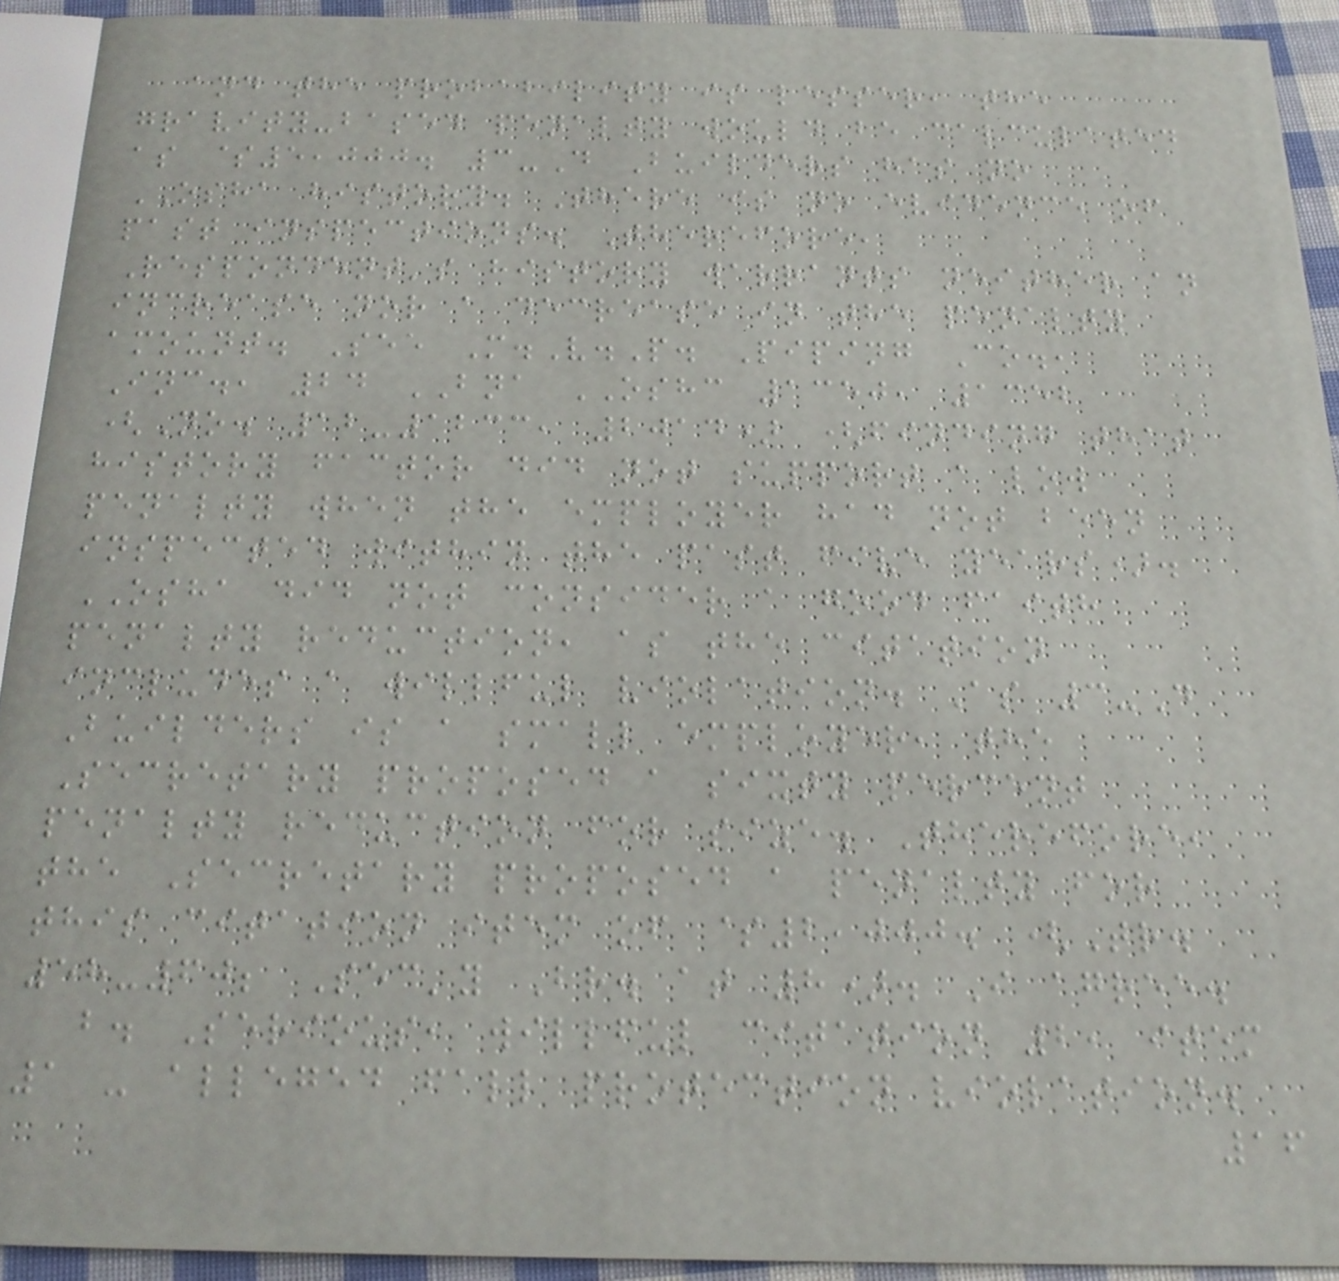and the probability is lesser, the
gravity-based penalty would be calculated
as $5,000. 3-D Builders has no
OSHA history. There is no evidence of
past inspections. Therefore,
Respondent's history warrants neither an
increase nor a decrease in the penalty
amount. See M.V.P. Piping Co.,
Inc., 24 BNA OSHC 1350, 1352
(No. 12-1233, 2014) (finding that
history factor did not support a low
penalty when the employer had not been
inspected within the past five years).
OSHA did not consider a good faith
penalty reduction, as the citation
includes a willful violation. As 3-D
Builders is a small employer, the
Secretary proposed a sixty percent
penalty reduction for size. Therefore,
the Secretary proposed a penalty for
this citation item of $2,000. (Tr.
58-60; Sec'y Br. at 8). I agree.
b. Serious, willful citation 2, item
1 - alleged fall protection violation.
16
